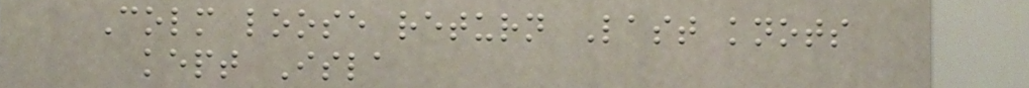Colm loose return Last knots
kept Isla
